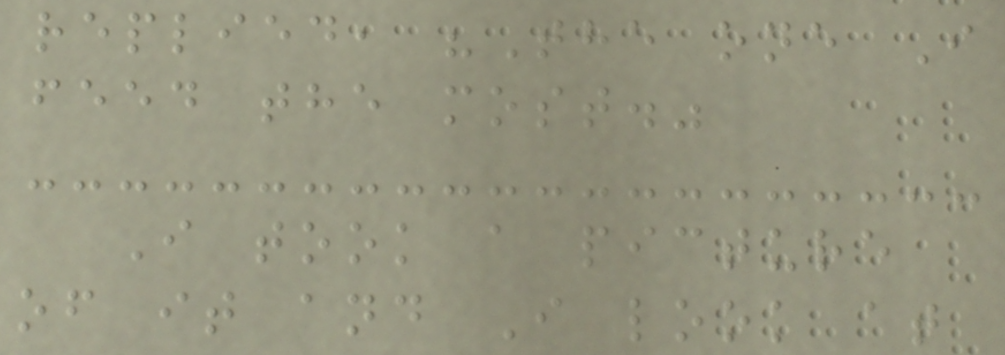replied, "The one I
feed the most."
I took a picture
of it and I look at
